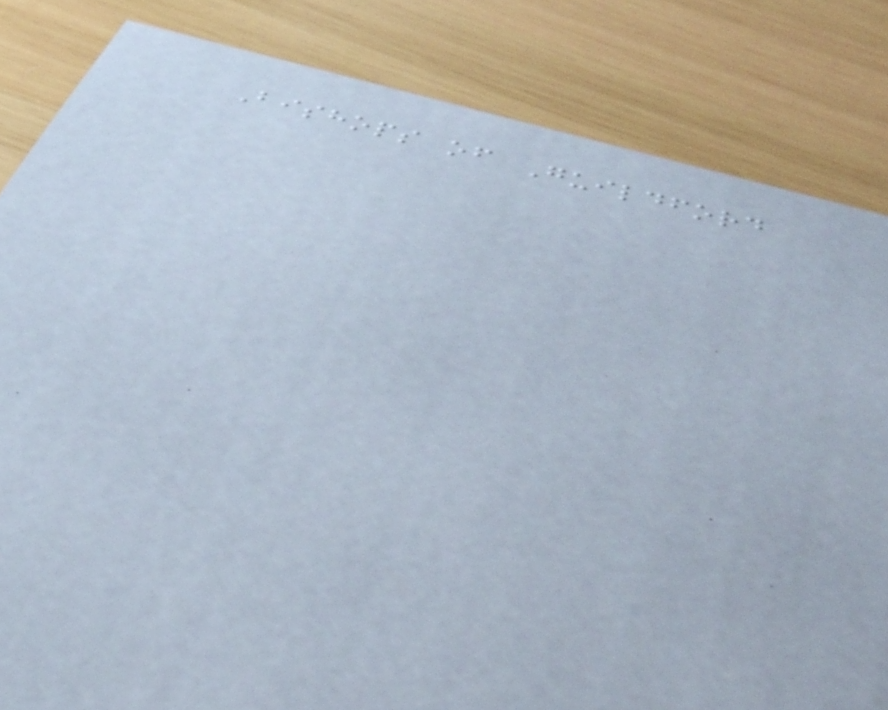Bishops of Guildford
